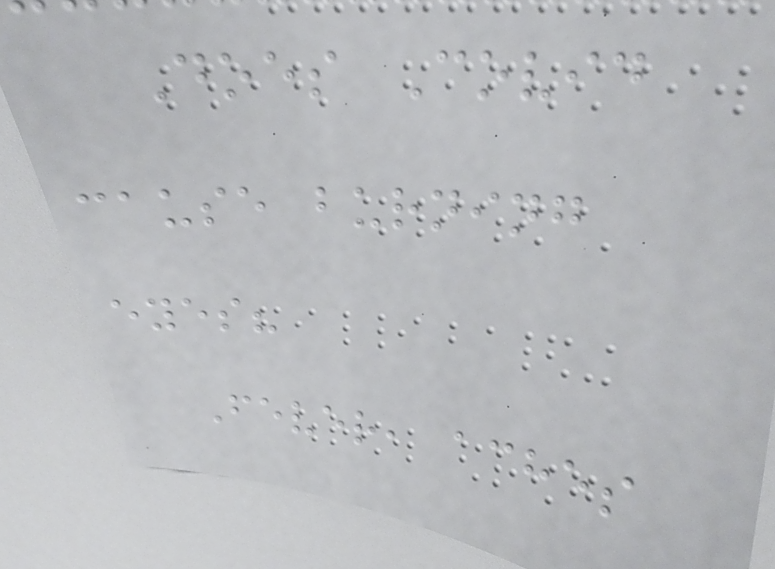Does Covid
cause burning
eyes?
Fever, aches
